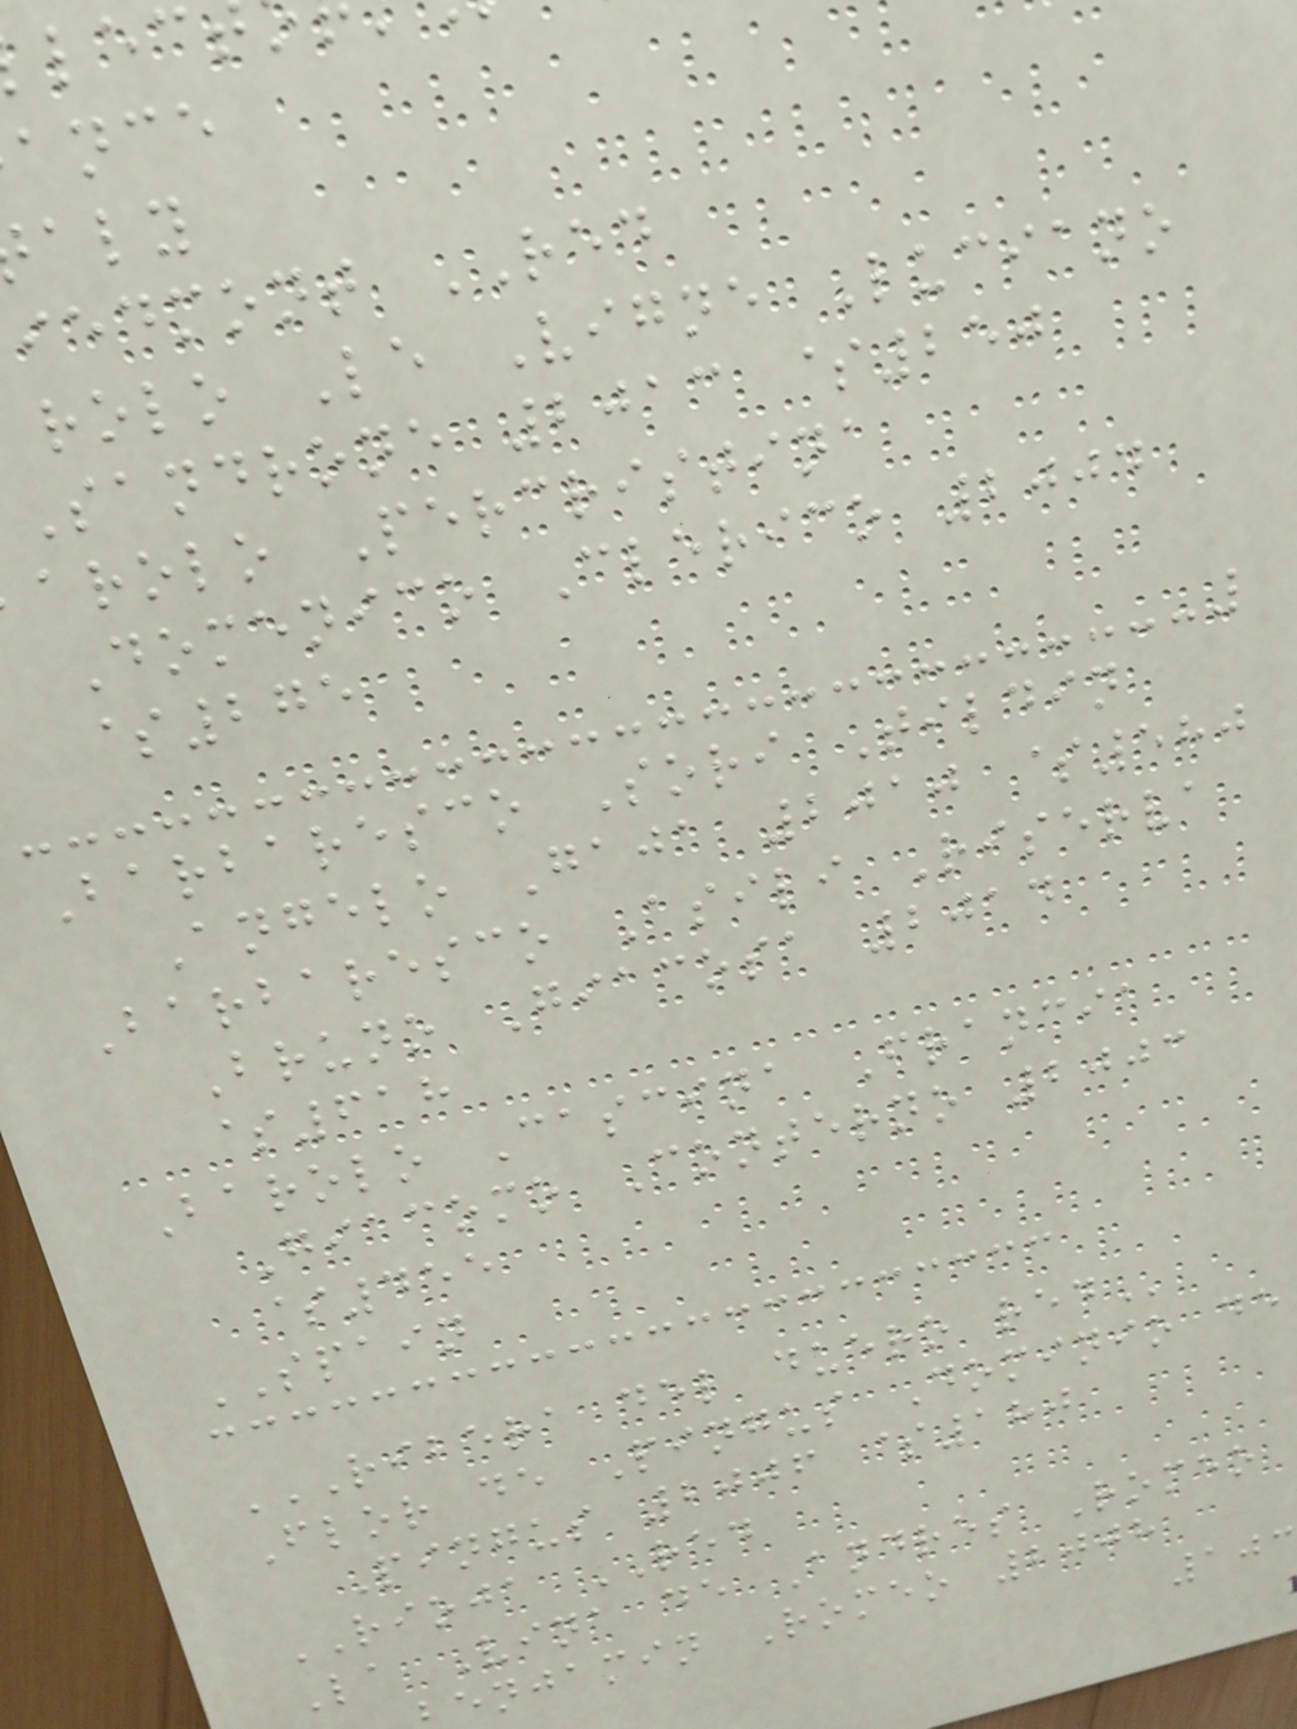ance
iedmont RED
rolo Le Vigne Luciano
Sandrone 2013 $250
arolo Percristina
Domenico Clerico 2004
$275
Barbaresco Sori Tildin
Angelo Gaja 2010 $580
Barbaresco Asili Riserva
Bruno Giacosa 2014
$618
Barolo Cascina Francia
Giacomo Conterno 2003
$455
SPAIN
RIBERA DEL DUERO RED
Flor de Pingus Dominio de
Pingus 2006 $180
RIOJA RED
La Vina de Andres Romeo
enjamin Romeo 2008
103
